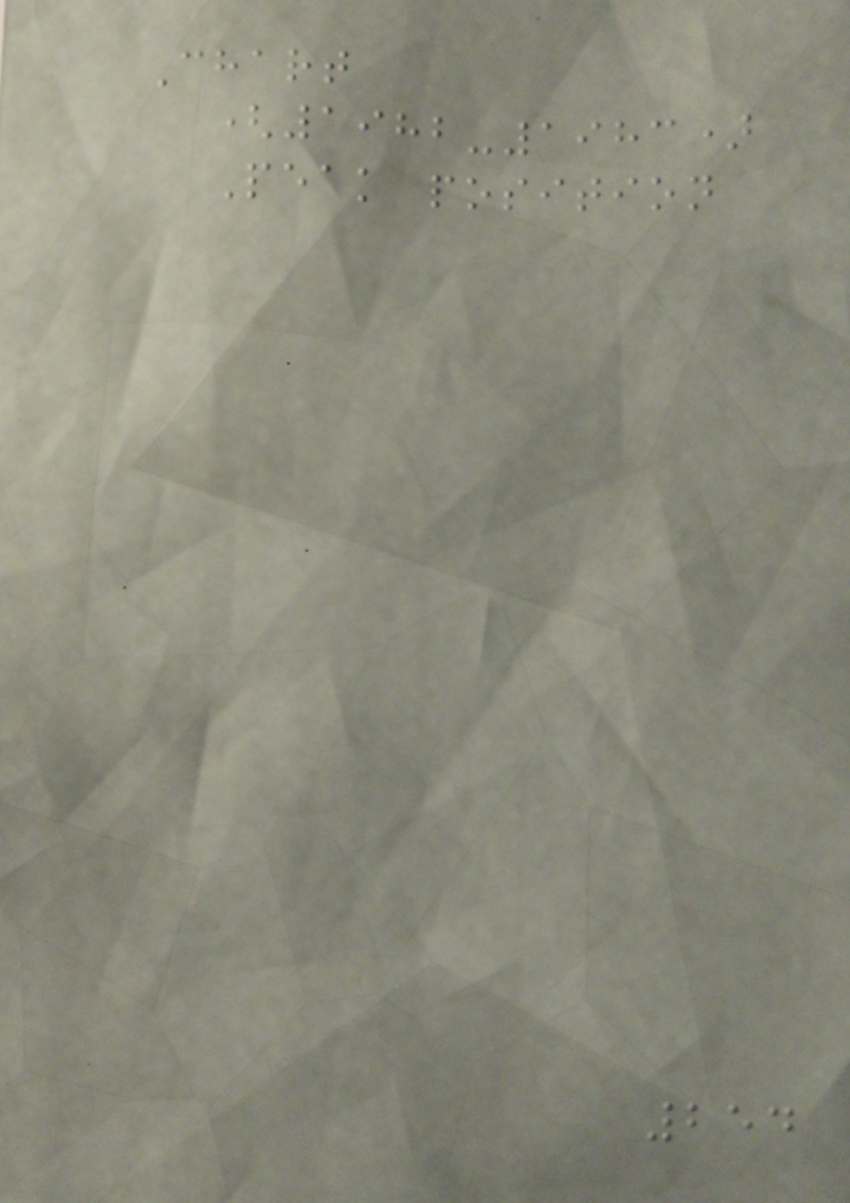Chart
(1982-1983)
Peak position
254
